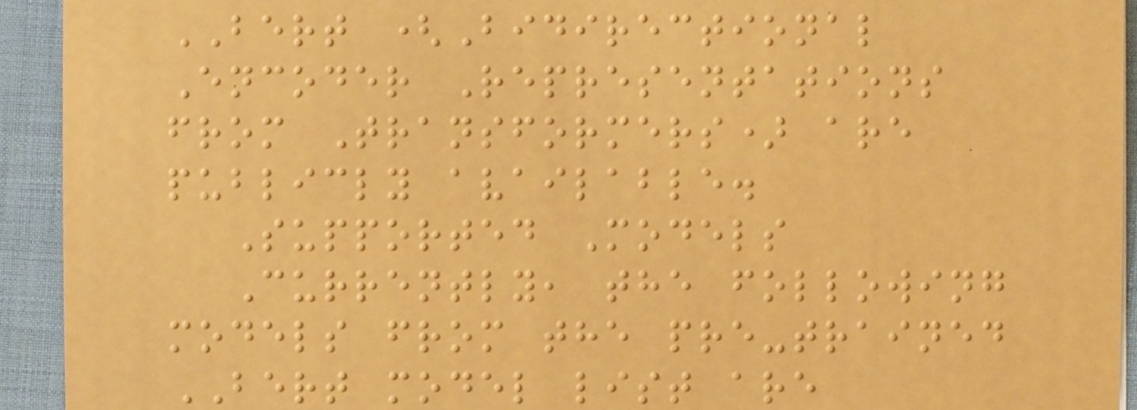BERT (Bidirectional
Encoder Representations
from Transformers) are
publicly available.
Supported Models
Currently, the following
models from the pre-trained
BERT model list are
